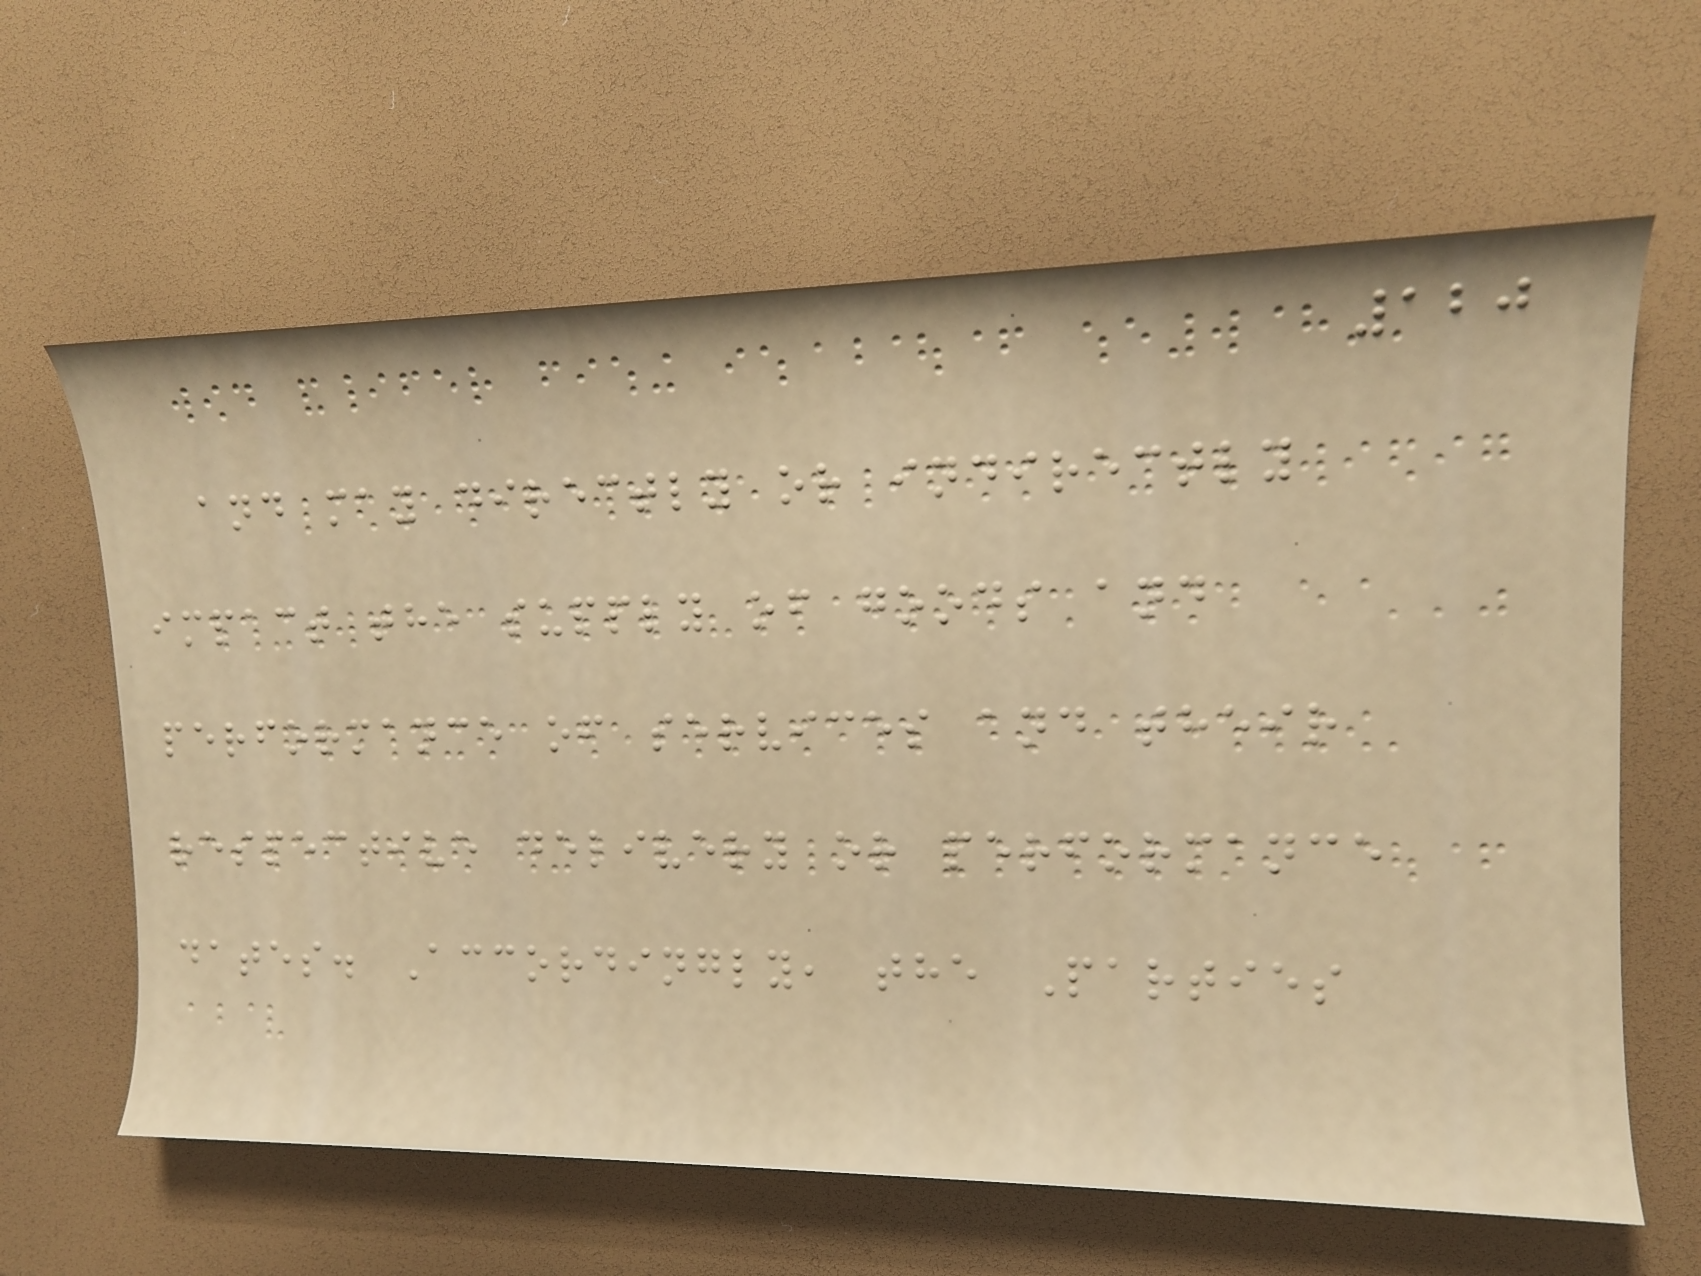120
and may directly or indirectly
impact the supply of goods and
performance of services and their
respective delivery or performance
dates. Accordingly, the Parties
